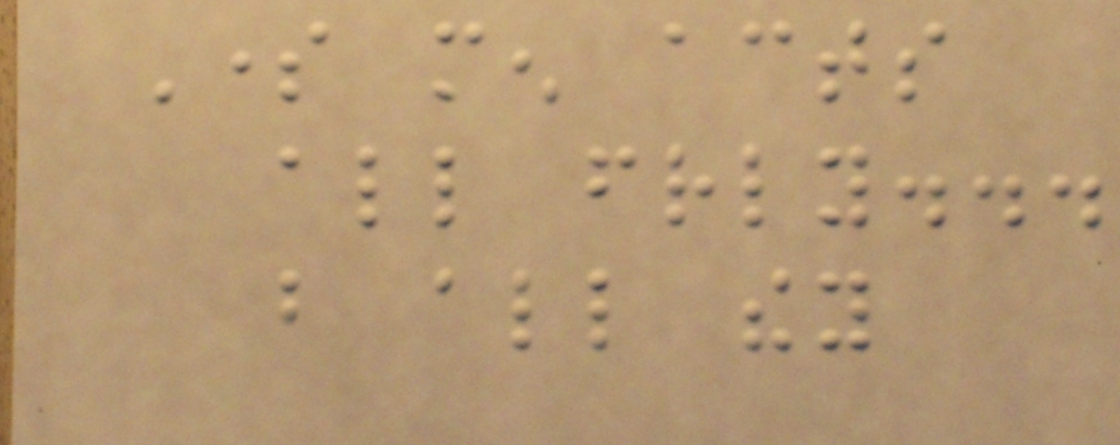Some men acts
all friendly...
but all they
